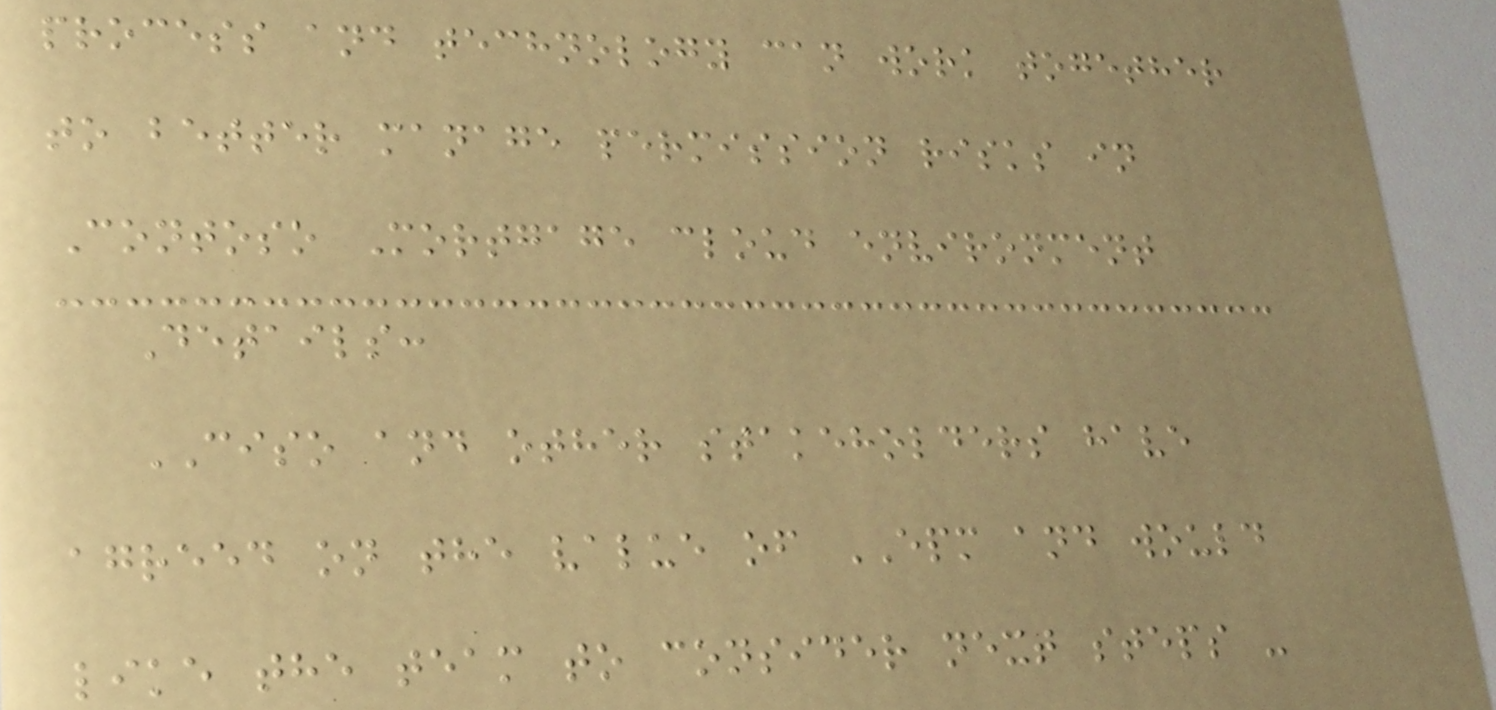process and technology can work together
to better manage permission risks in
Contoso Mortgage cloud environment
Details:
CISO and other stakeholders have
agreed on the value of EPM and would
like the team to consider next steps -
